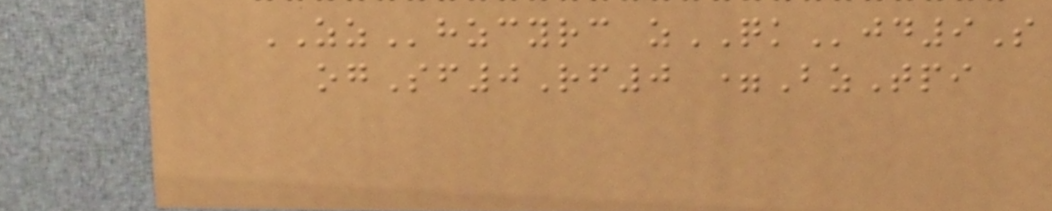ZZhzcyrc zQKjd9S
ogSf0Rf0 =BzTpi
